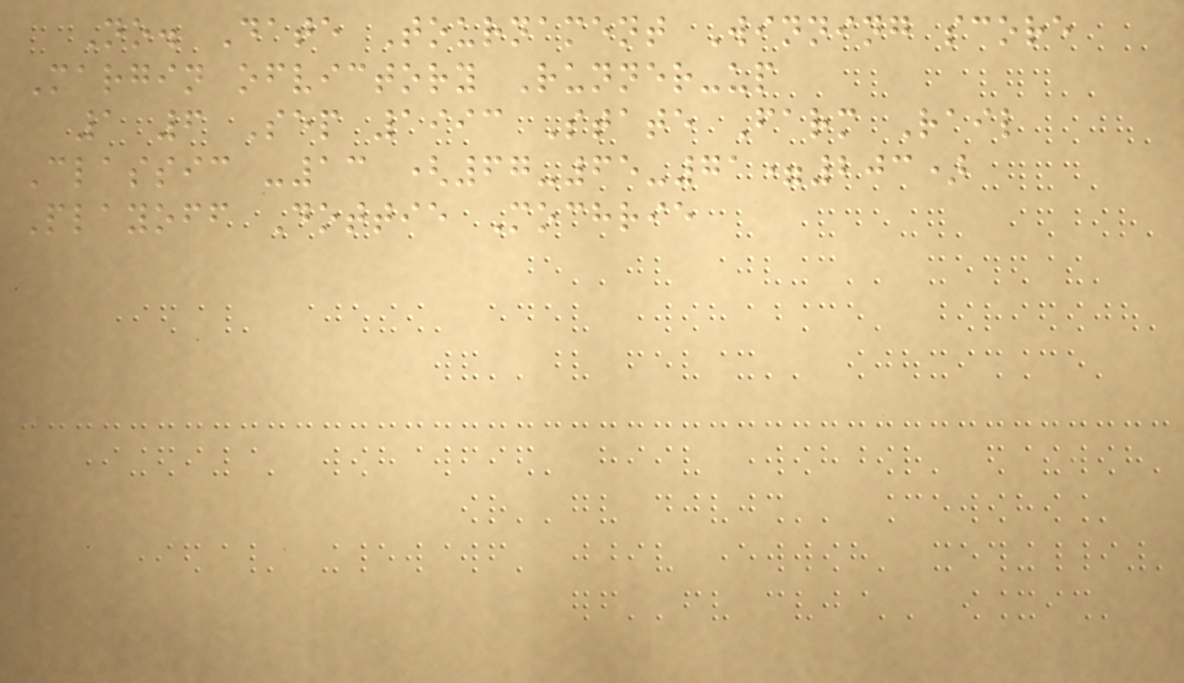No. Date Tournament Winning score
Margin ofvictory Runner-up
1 6 Sep 1993 State Farm Rail
Classic -13 (67-65-71=203)
Playoff Dottie Mochrie
